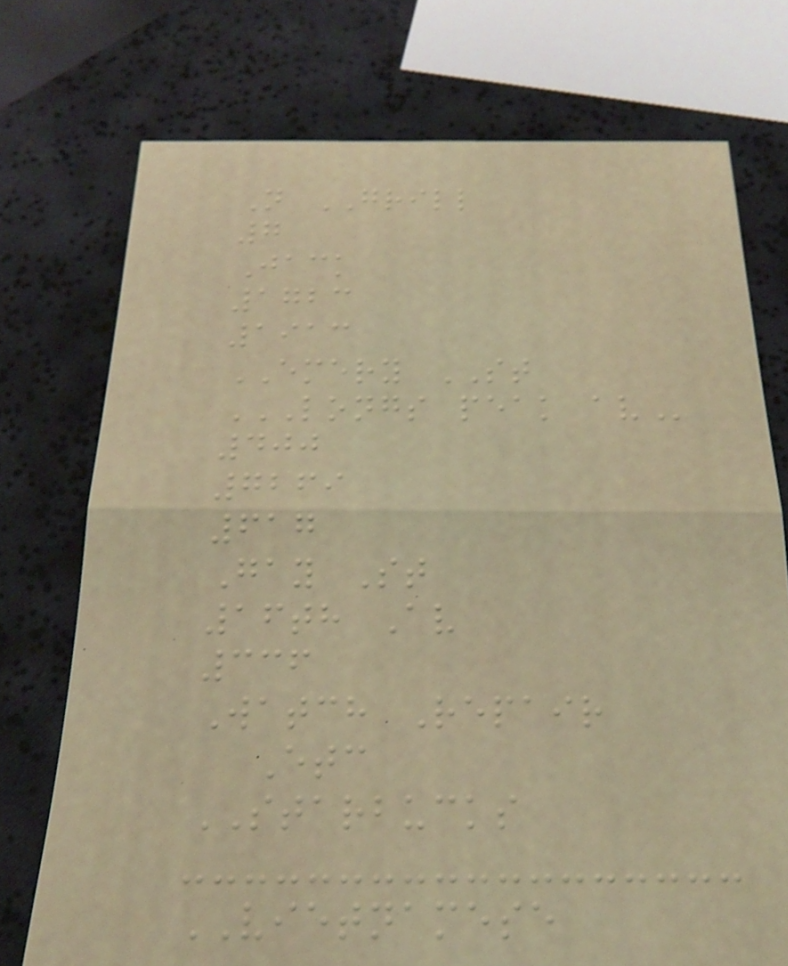N GRILL
7
Jack
1723
1913
EMERY ST
LONGS PEAK AV
400
7269
617
Gay St
16th Av
336
Watch Repair
Etc
STARBUCKS
VIETNAMESE
